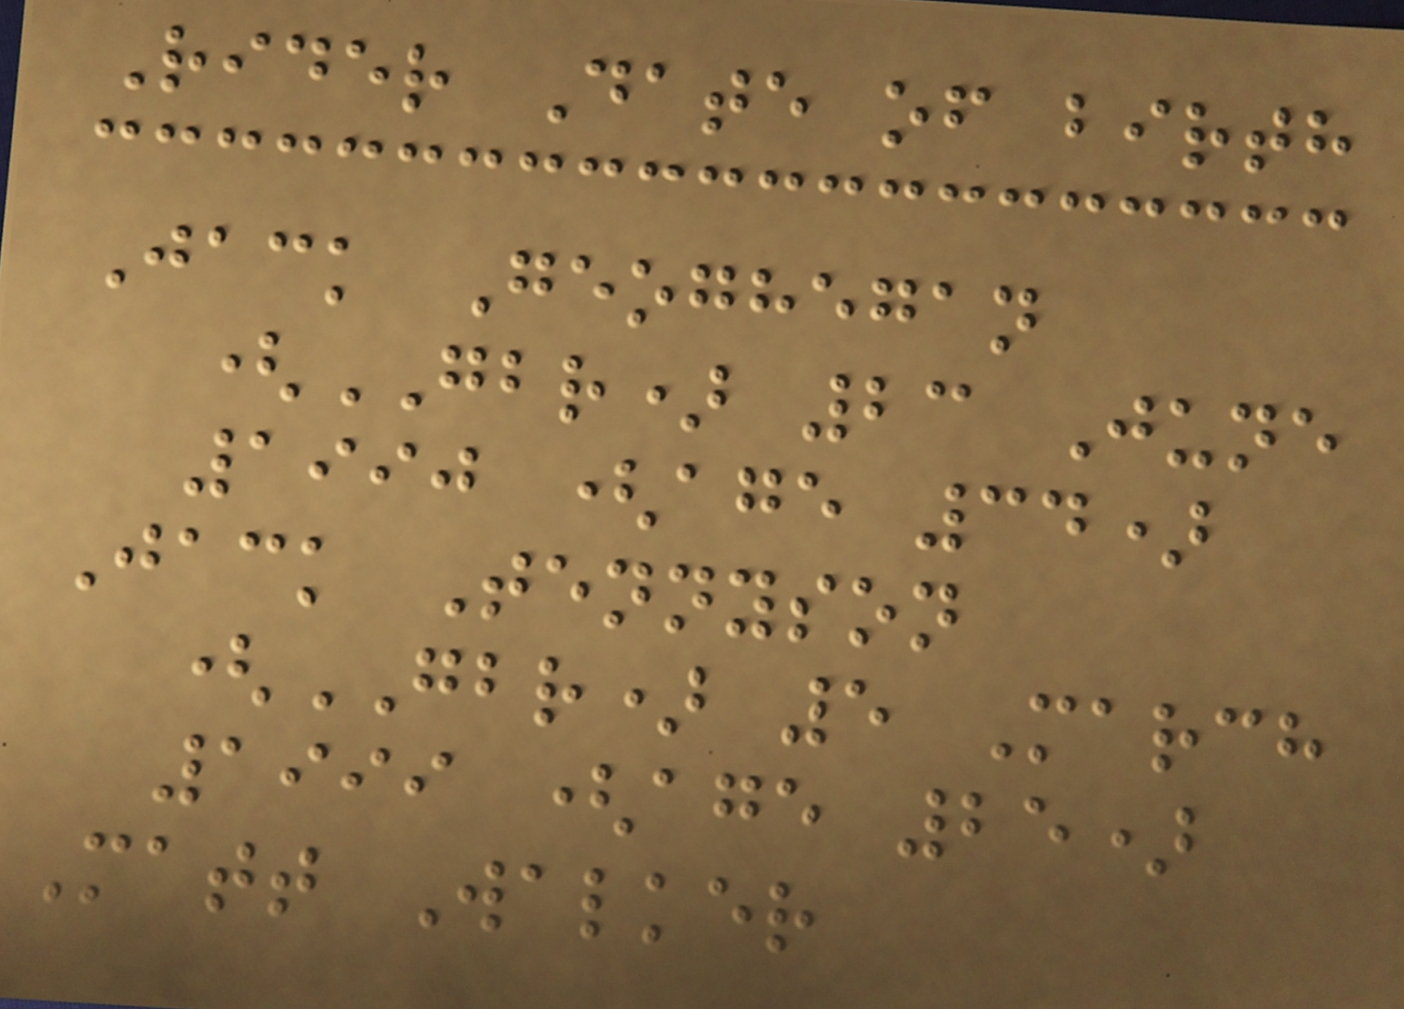Rider Date of birth
Jack Geoghegan
(GBR) 23 June
1990 (age 34)
Jack Tennyson
(GBR) 5 March
1999 (age 25)
Matt Walker
